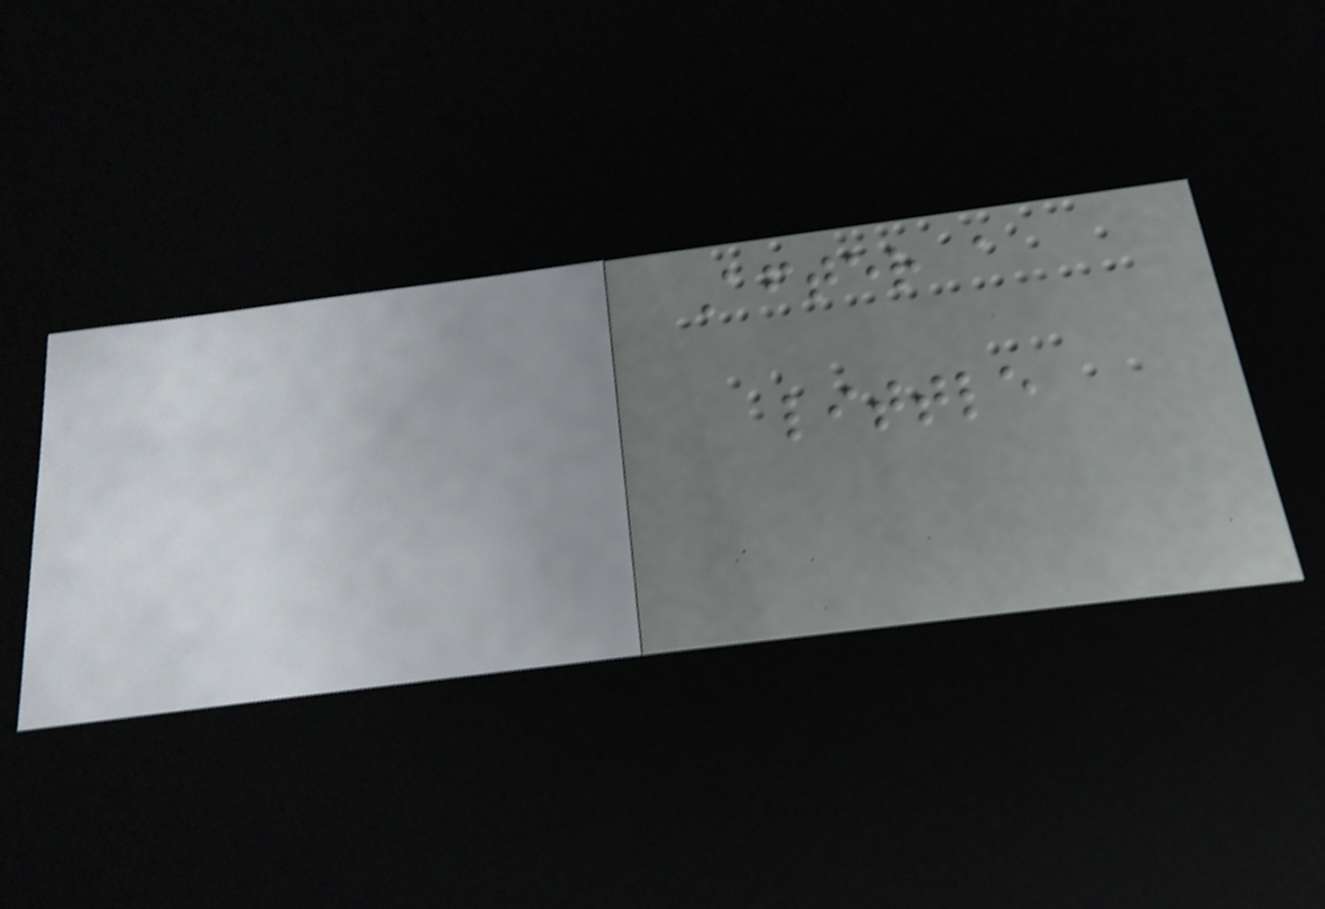After a
little
